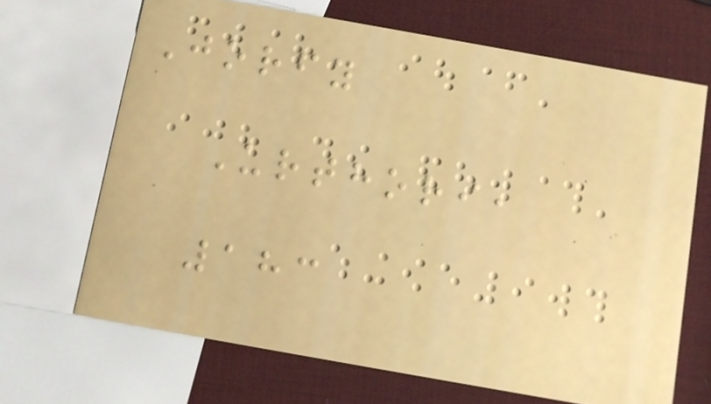Jorfy
Urthori,
183
